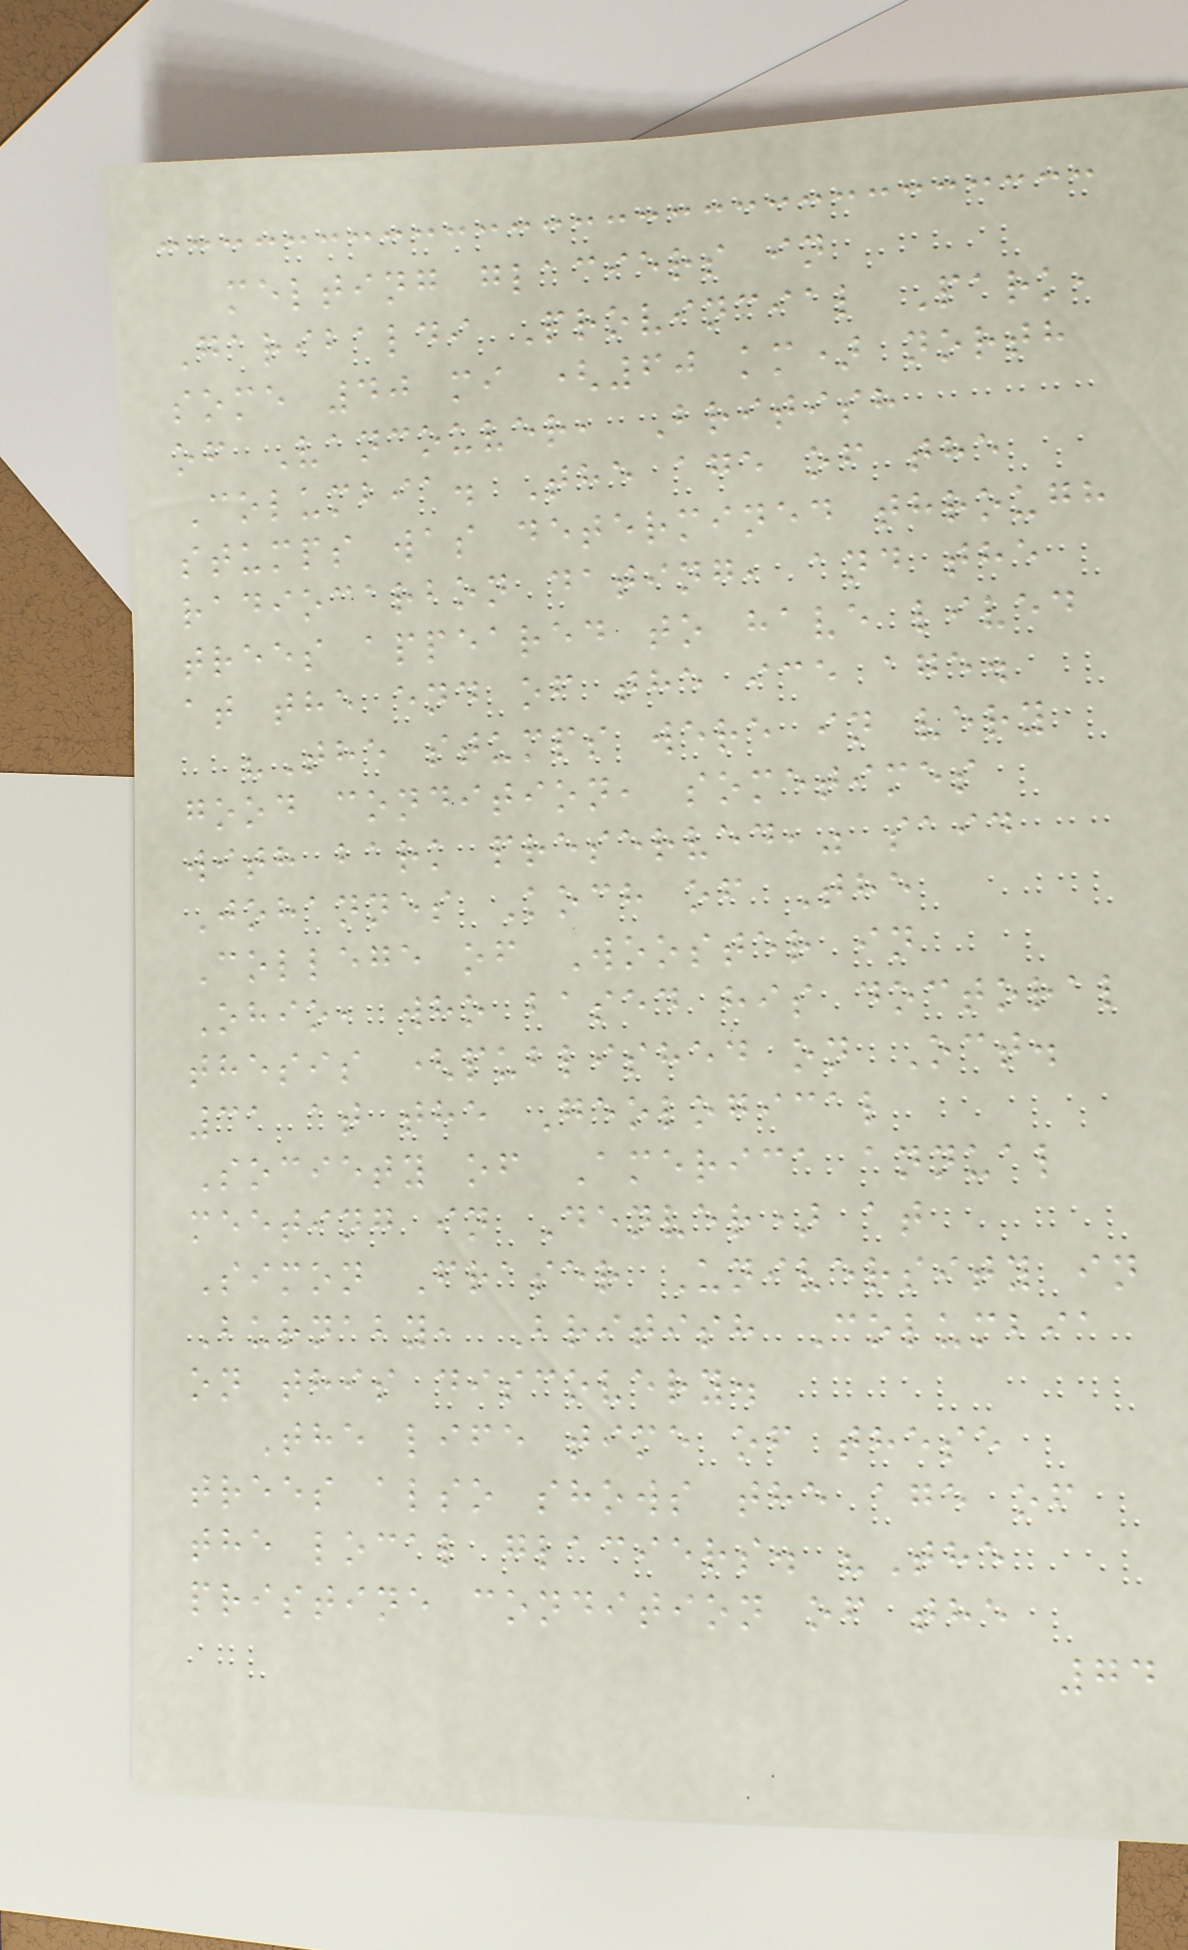melting glaciers in
Garibaldi Provincial Park,
some 40 mi (60 km) north
of Vancouver, British
Columbia. The age of the
stumps was determined through
radiocarbon dating, and the
trees appeared to have lived
at the end of the ice age.
"The stumps were in very
good condition, sometimes
with bark preserved," said
Johannes Koch of The
College of Wooster in
Ohio, who based his doctoral
thesis (published on Oct.
31 at the Geological
Society of America annual
meeting in Denver) at
Simon Fraser University in
Burnaby, British Columbia
on this discovery.
The life time of these
trees also shows the age of
the local glaciers. "The
pristine condition of the
74
